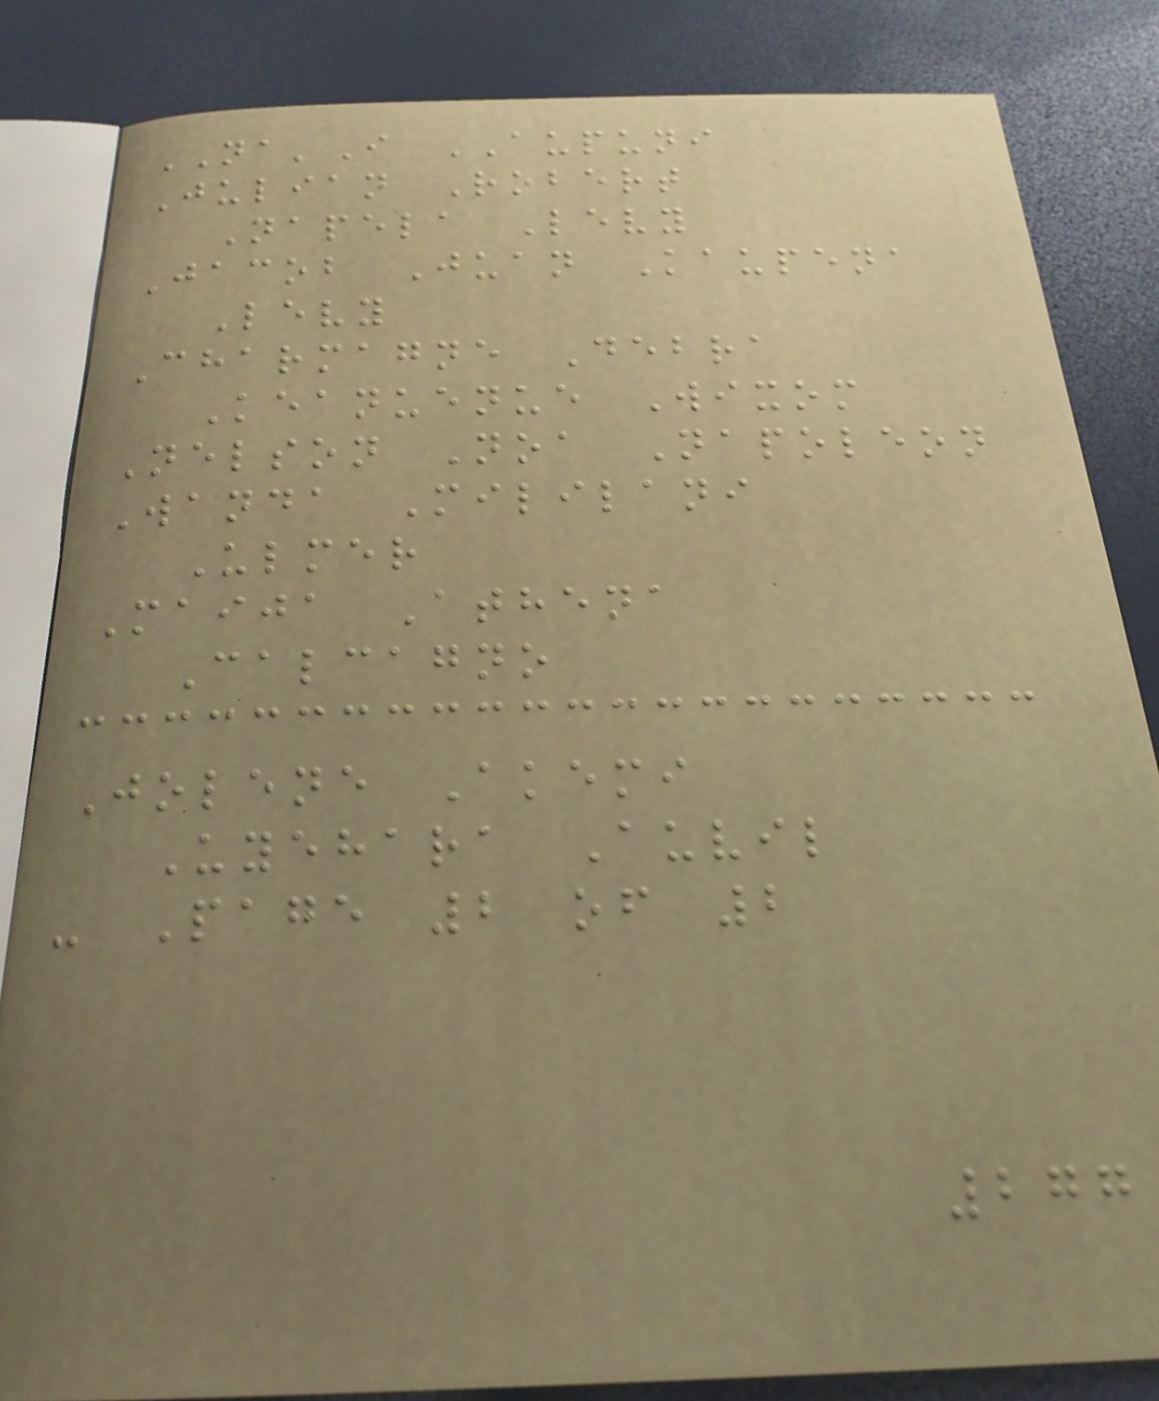NA'I AUPUNI
Julian Robert
Napela Levy
Jacob Juan Kaupena
Levy
Charmagne Debra
Keanuenue Wixom
Nelson Noa Napoleon
Wanda Mililani
Ulmer
Maija Athena
Calcagno
Jolene Akemi
Uyehara Auvil
- Page 2 of 2
277
